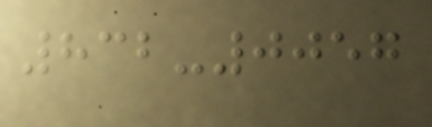832-0057
